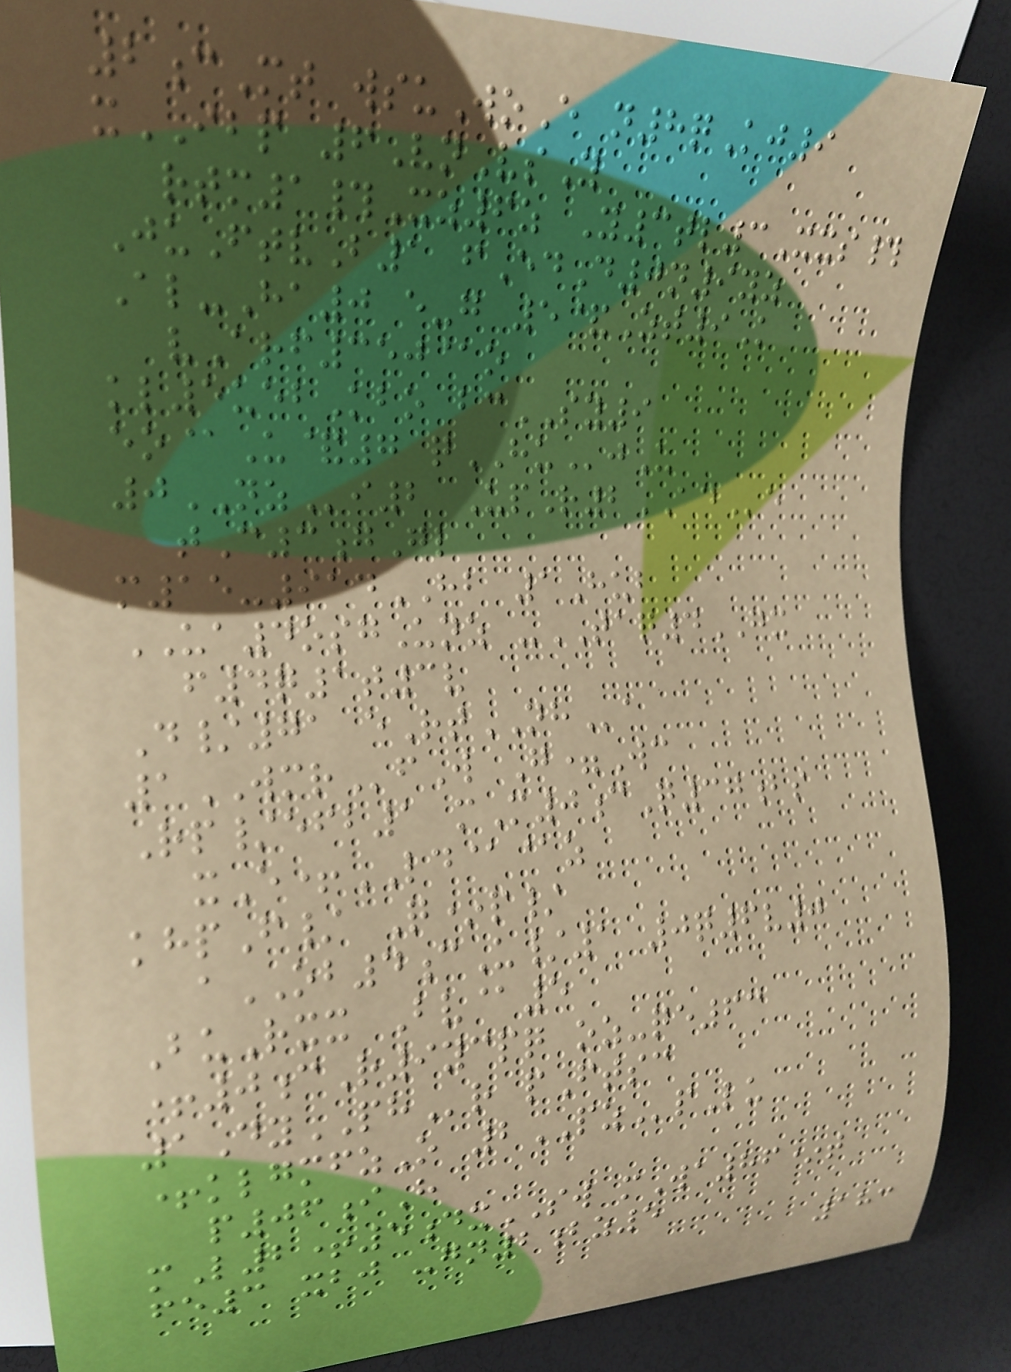2cMt wsuWoE n8qKj9
xIBP 6VnVsY
rtm1#Xz6z Y3tl3Xxs#
JuFtvB1 fEdD0n9yz
Al-Ha0 e-g 5&Zt9K
vArf350@o
kl5uebKbo bcSY9
eo@U&7 qHUjU
0NZi2 UpR2ADe
tC3gGl
m15-914HB 1Hub
UA4osgUnz -TAQ4GX
f4q1t3v
D/71 eRtNHa
1WMRfW G=Wc
Rp/efb1 mM0cQ37bs
xE+LD@@z
khpF/ Q*p/
aOB4cU/1 0q6v0
BuRxx Bv@5
+0cR9ycpq oz-qe63
1DyPHr pFtsc
+klgmfzO 2PZpLu
p06iH
mL2+5dxSW mWa86*t
fe3 xbj -gn2bz5
183
